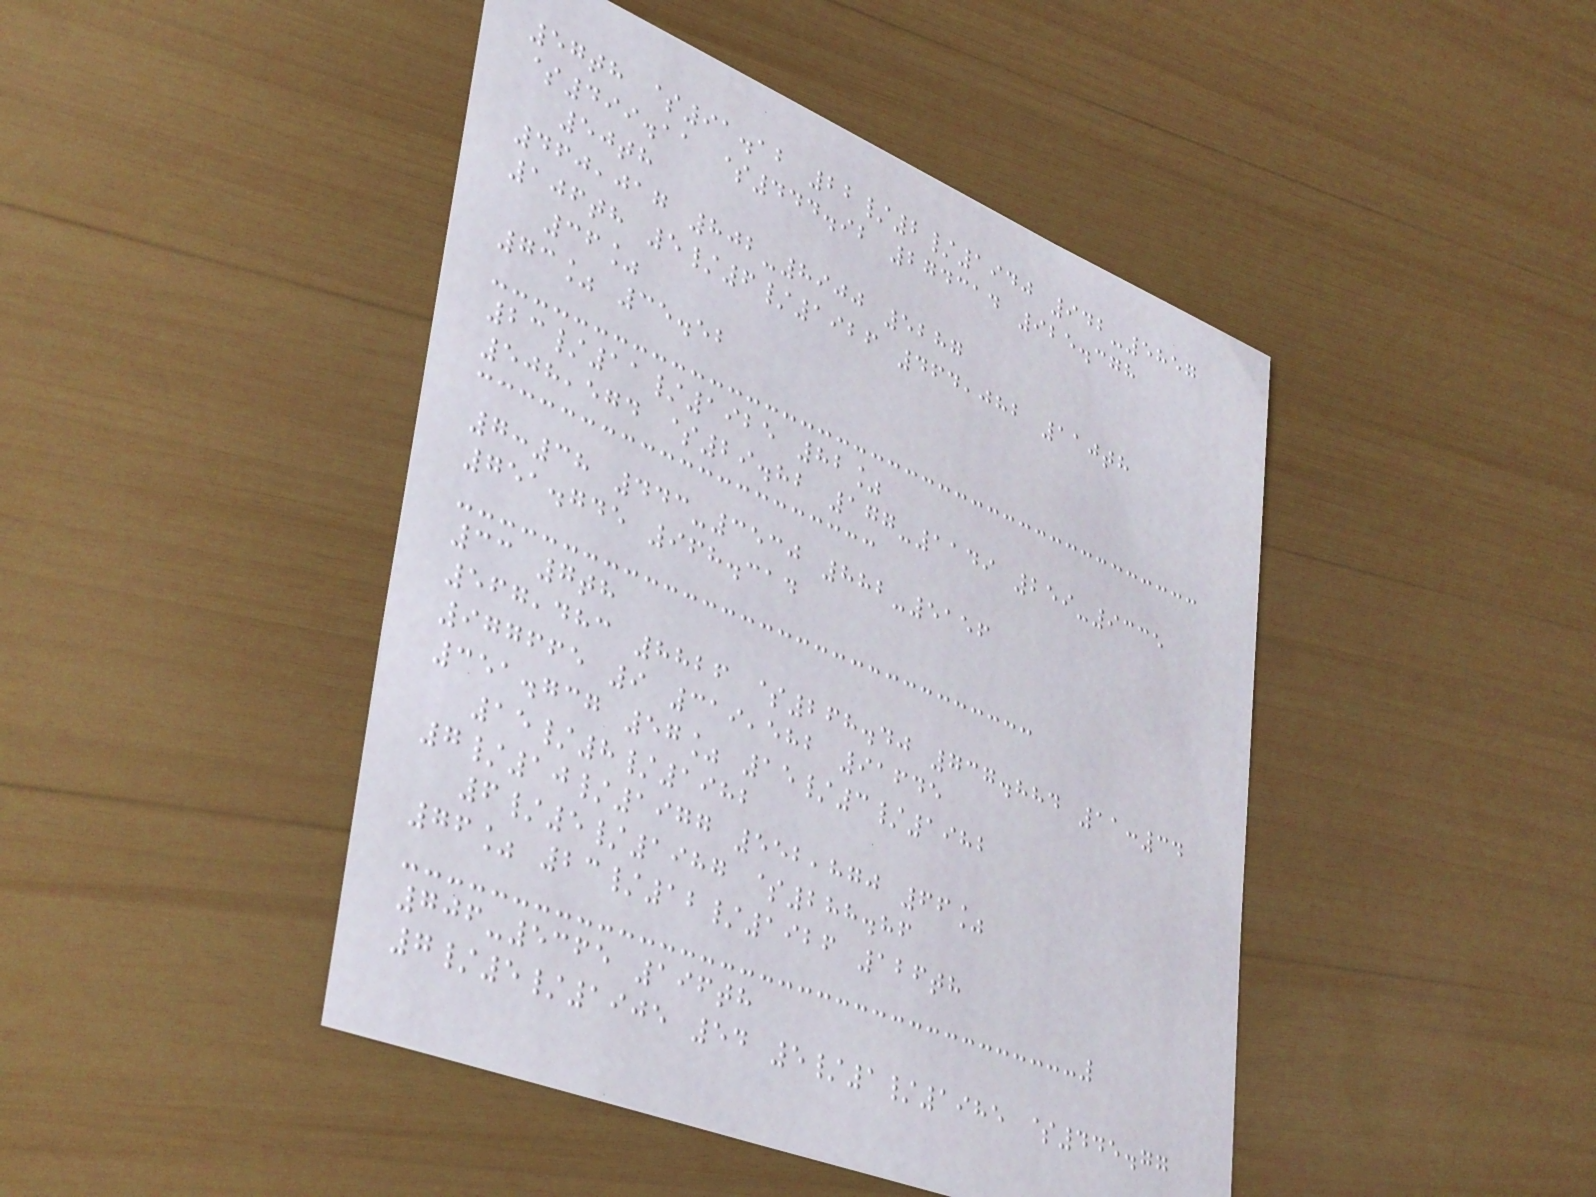57th $91.12 22/2/1940 942-5857
$499.11 $444.92 274314 925.378
50th
460,017 802-8900 5287
106th 5/6/1926 464,082 110th
36%
73% 35.52
23/11/1925 82%
508,574 $29.82 177-1149 259-9335
7:38 443-3530 882-5156
751.745 968.314
33 7th
567,483 8826 $268.40 737.884 11:34
977665 9 319,582 91645
351.737 57% 15/3/1982
15/8/1982
7/10/1977 552,870 66%
6/5/1987 $288.86
76% 23/12/1926 126th
706-5365 196th
7/5/1905 54 5/1/1985 $445.77
